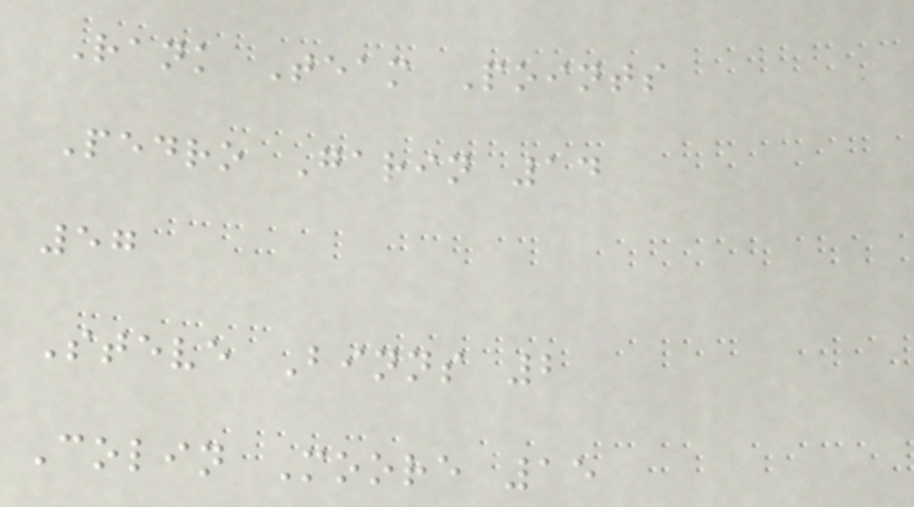Rank Team Points
Pedro Garin 14
57
Steve Binns 2
Colin Moore 15
